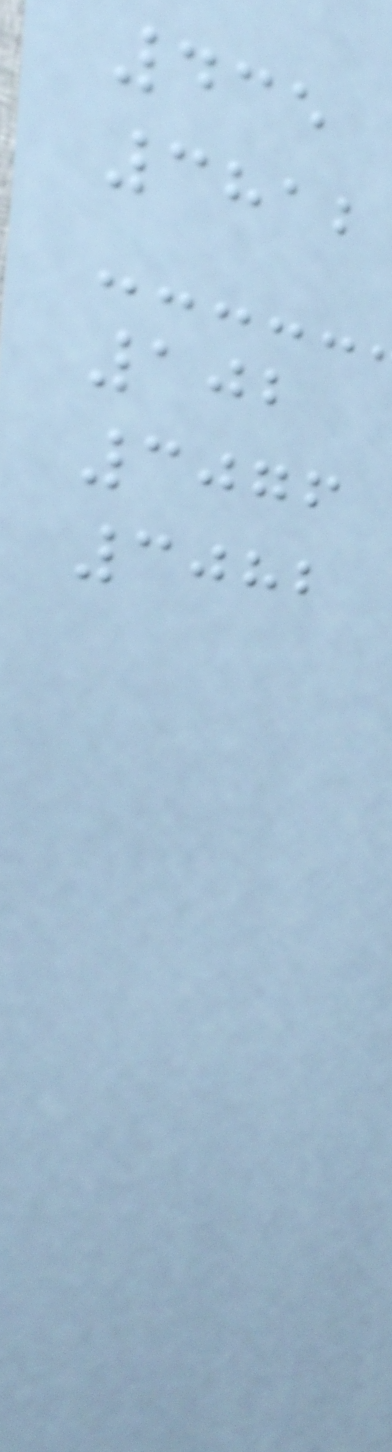435
3812
102
3076
3082
